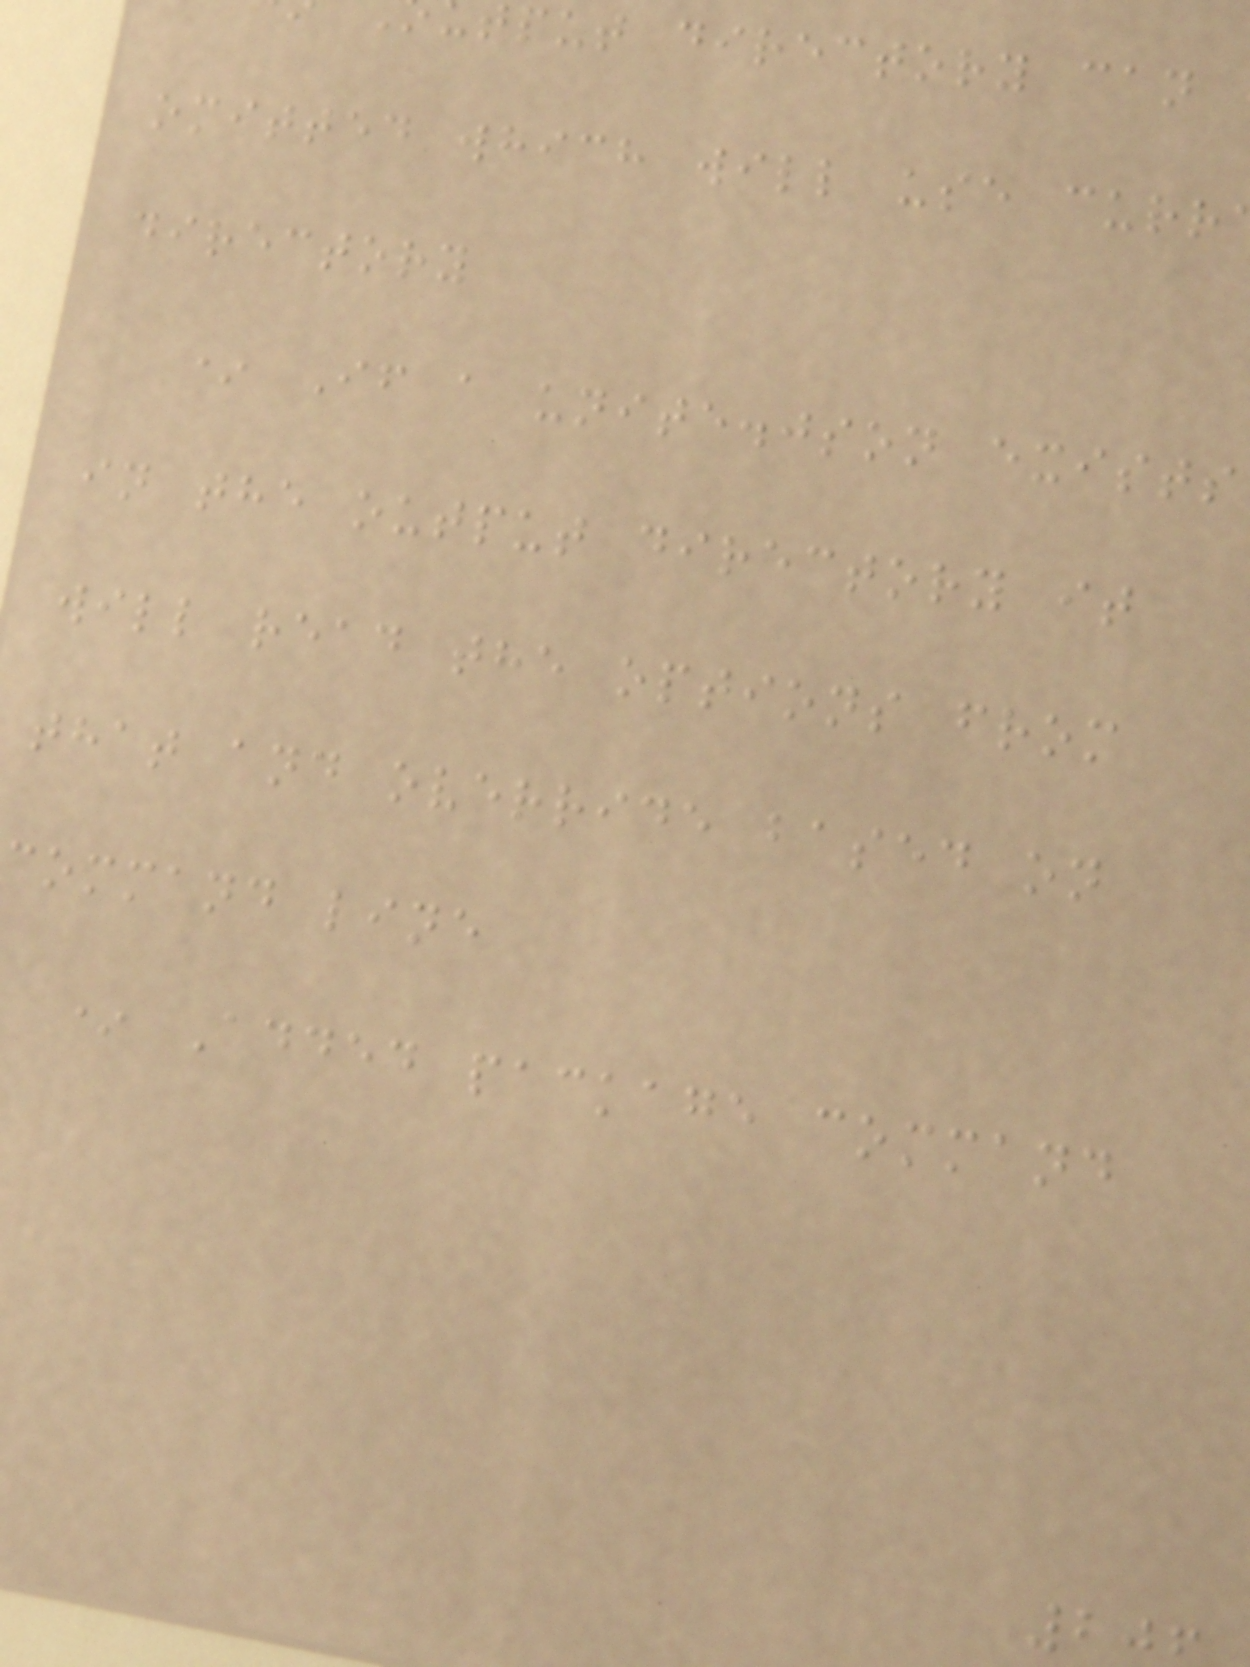tput directory can
omitted which will use curr
directory
* If a unite.json exists
in the output directory it
will read the options from
that and override based on
command line
* Added package command
